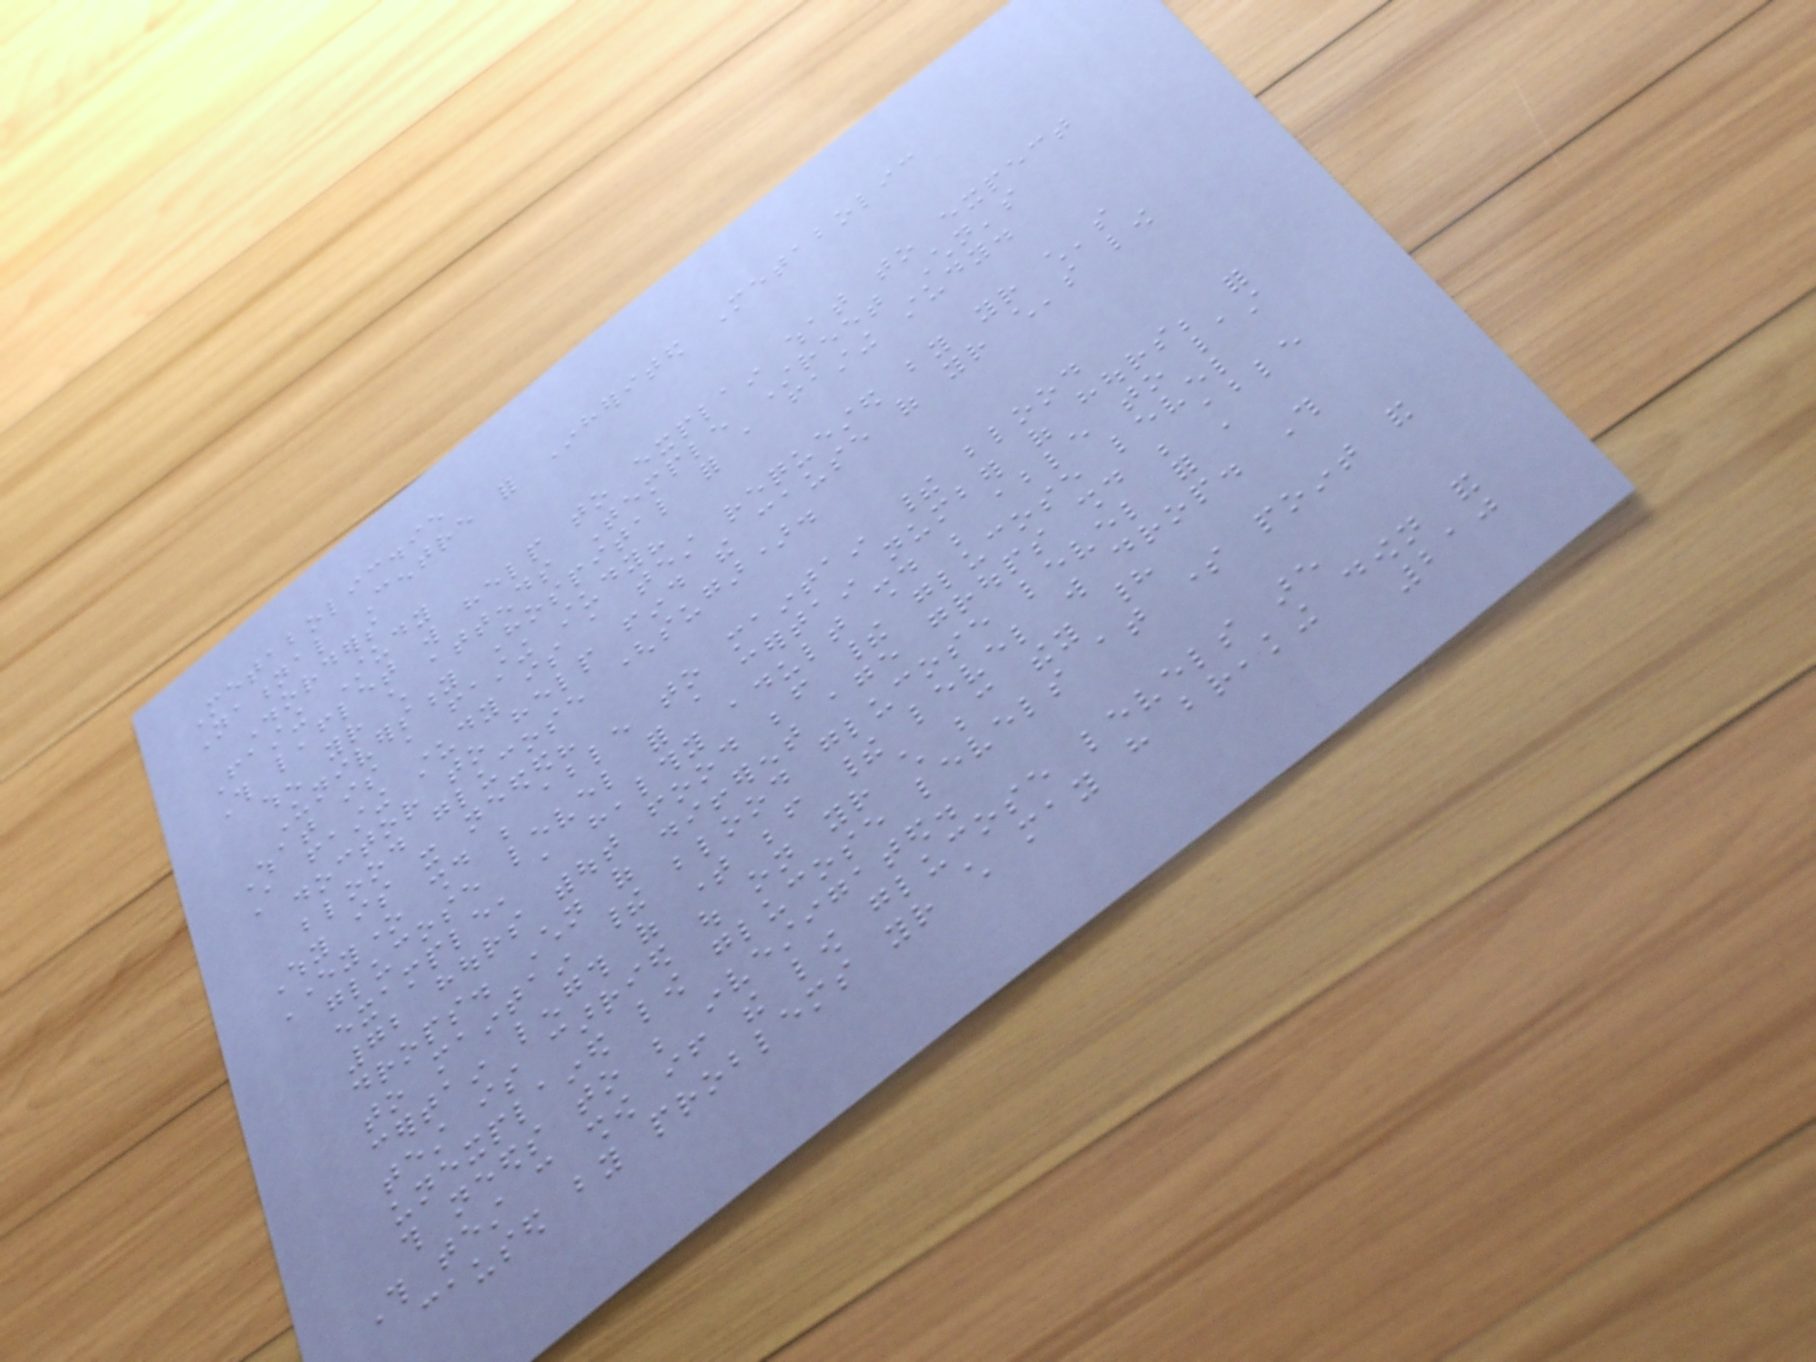Metabolic.ie
National Centre for Inherited Metabolic
Disorders
Fasting Study
This leaflet will help to explain what to expect
when your child attends Temple Street Children's
University Hospital for a fasting study.
What is a fasting study?
A fasting study is a test requested by your child's
doctor to help find the cause of your child's low
blood glucose (sugar).
Why is it needed?
Everyone should be able to maintain their blood
glucose level for a certain number of hours; for
example, a healthy adult should be able to last
72 hours without food before their glucose level
drops. Children of different age groups should be able
to maintain their blood glucose level for a
certain length of time before their level will drop. This
test is carried out on your child because they had
unexplained low glucose levels at some point and
this needs to be investigated.
This test can show if the low glucose levels are
caused by problems your child may have breaking down and
210
